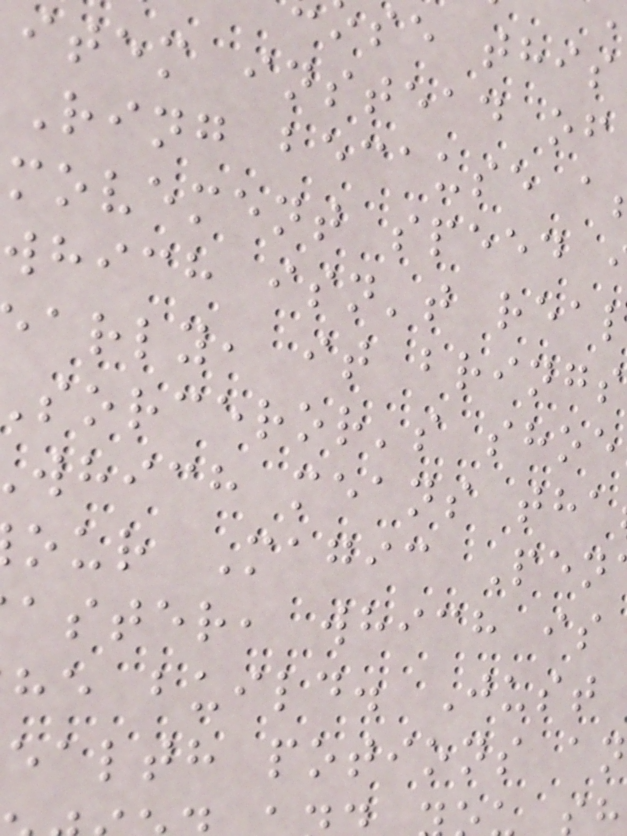se this
item instead of
Ring because a
movement speed
which isn't rea
arly, it brings
sorceror's shoe
which means tha
our Magic Pen
aster, which is
he build. Just
ealth potions an
